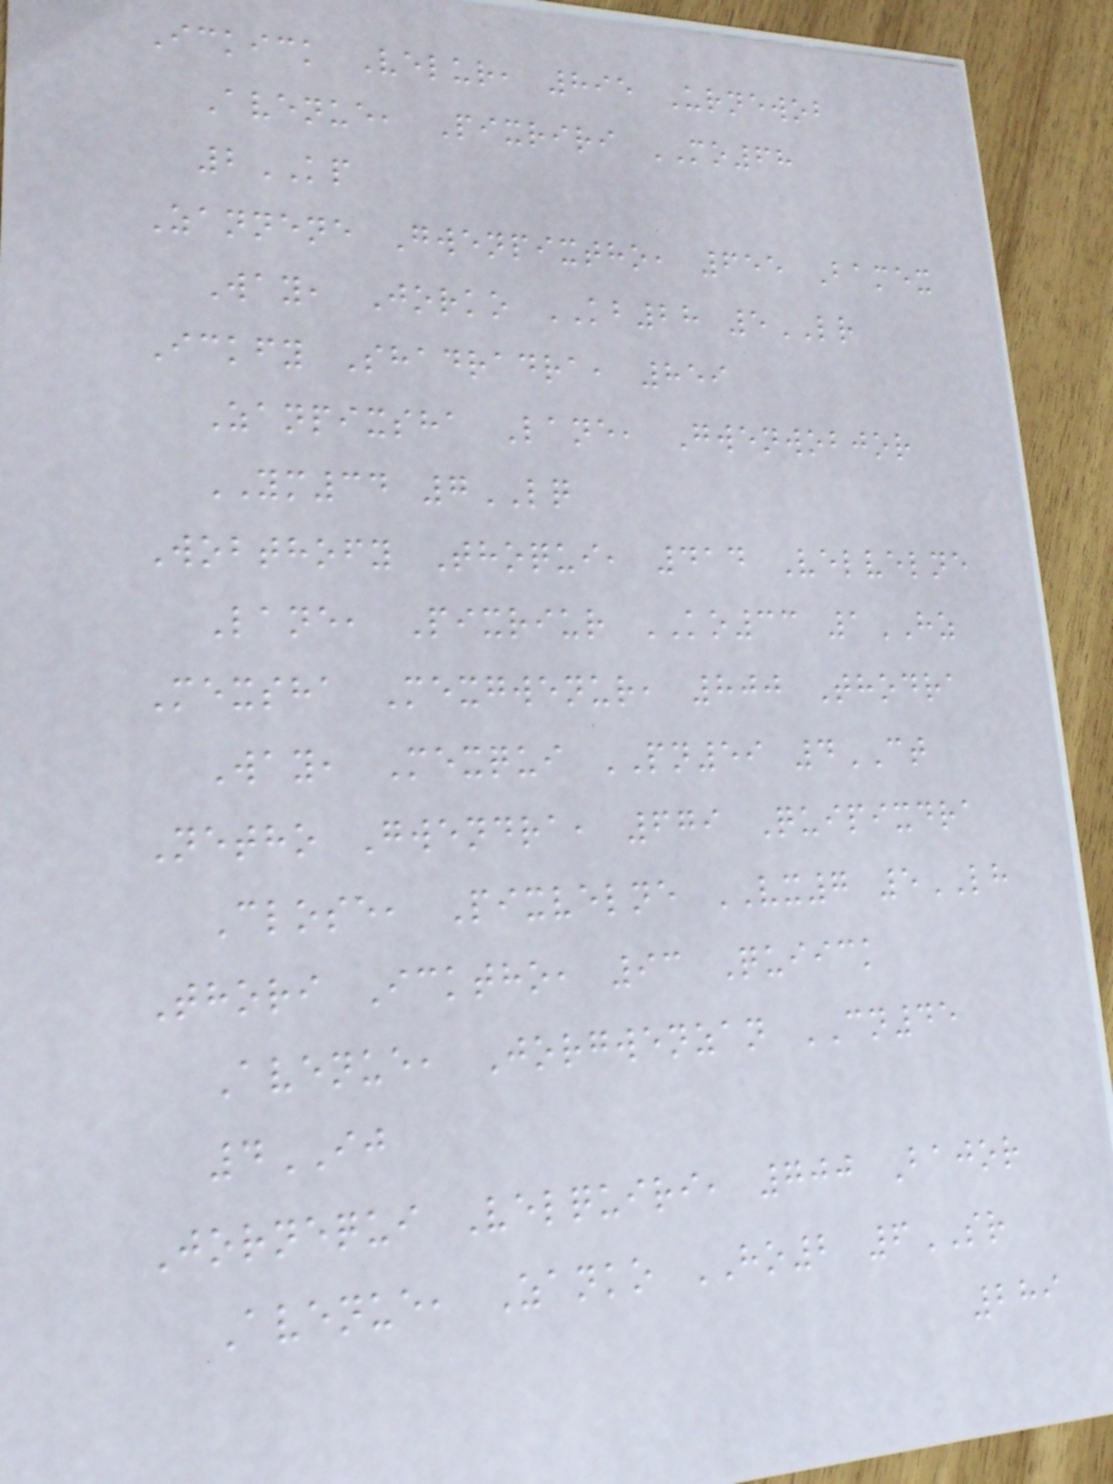Ickick Velur, 895 Urnewob
Avenue, Pixriri MO68
2KP
Zannene Gwenpixtho, 655 Bamex
Way, Jorko KB28 5LR
Ickfy Shadradra, 859
Zanpixsha Lane, Gwenwobjor
YM34 7LQ
Wobthofy Thoqui, 414 Velvelne
Lane, Pixriur KO33 1HZ
Mexsha Mexgwenur, 800 Thodra
Way, Mexqui PN59 4CT
Netho Gwendra, 679 Quipixdra
Close, Pixvelne VX7 5LH
Thori Icktho, 93 Quiick
Avenue, Jorgwenzan CN45
4IJ
Jornequi Velquiri, 700 Bajor
Avenue, Zanko HO2 6SR
289
